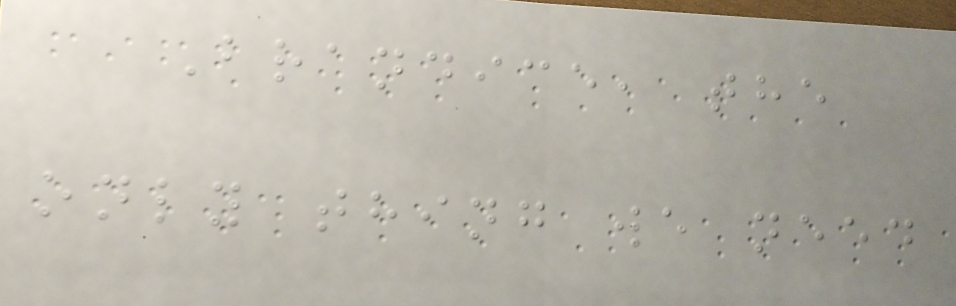Brandice, the
only thing we need
